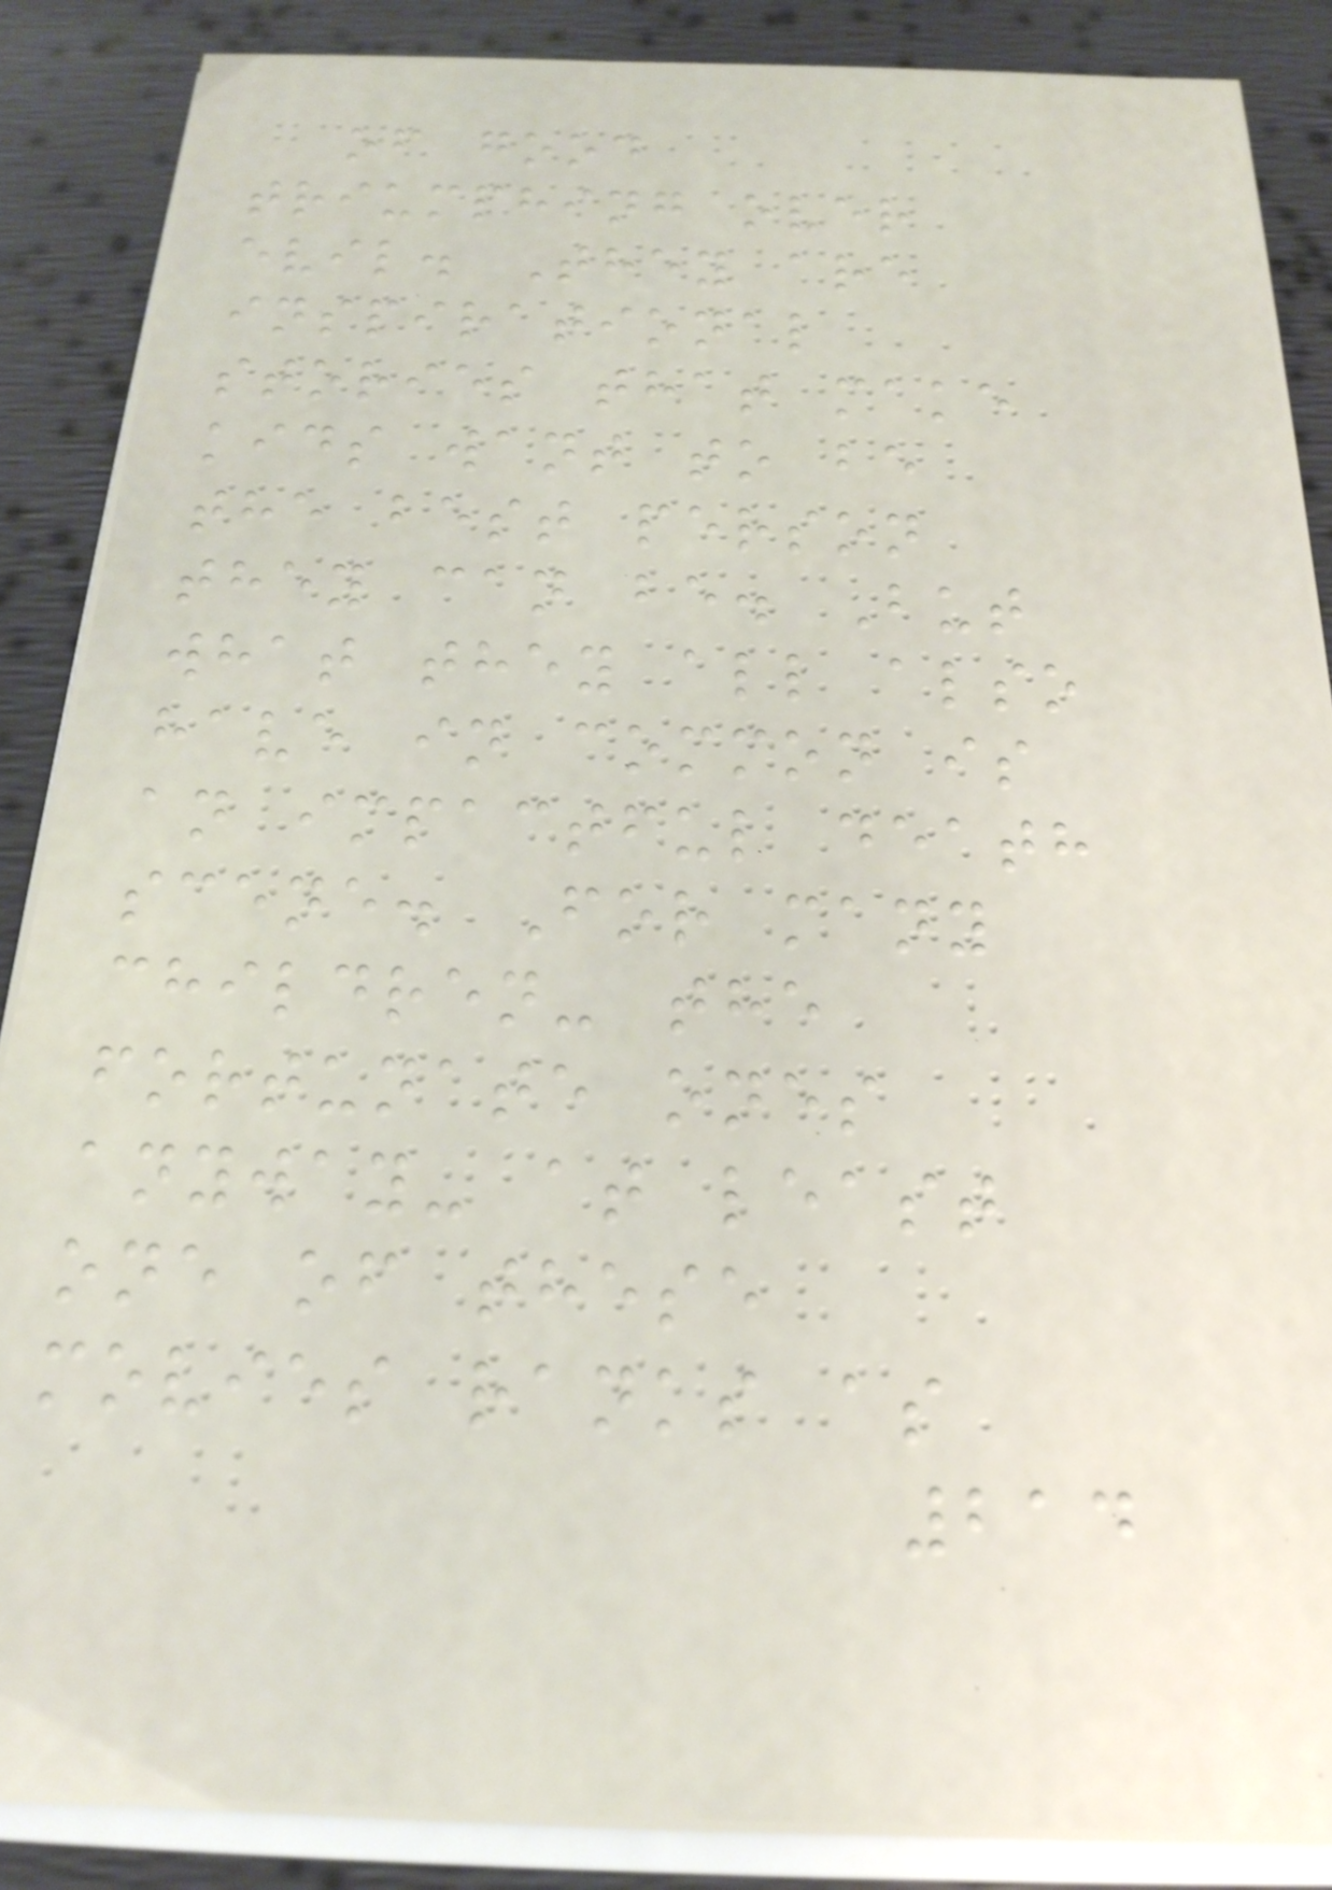of good
triumphing over
evil. They are
inspirational
stories that make
kids want to be
the best person
they can be. But
what they all also
have in common is
an impactful death
scene. For many
children- the
fortunate ones
anyway- at least
one of these
movies ranks as
214
